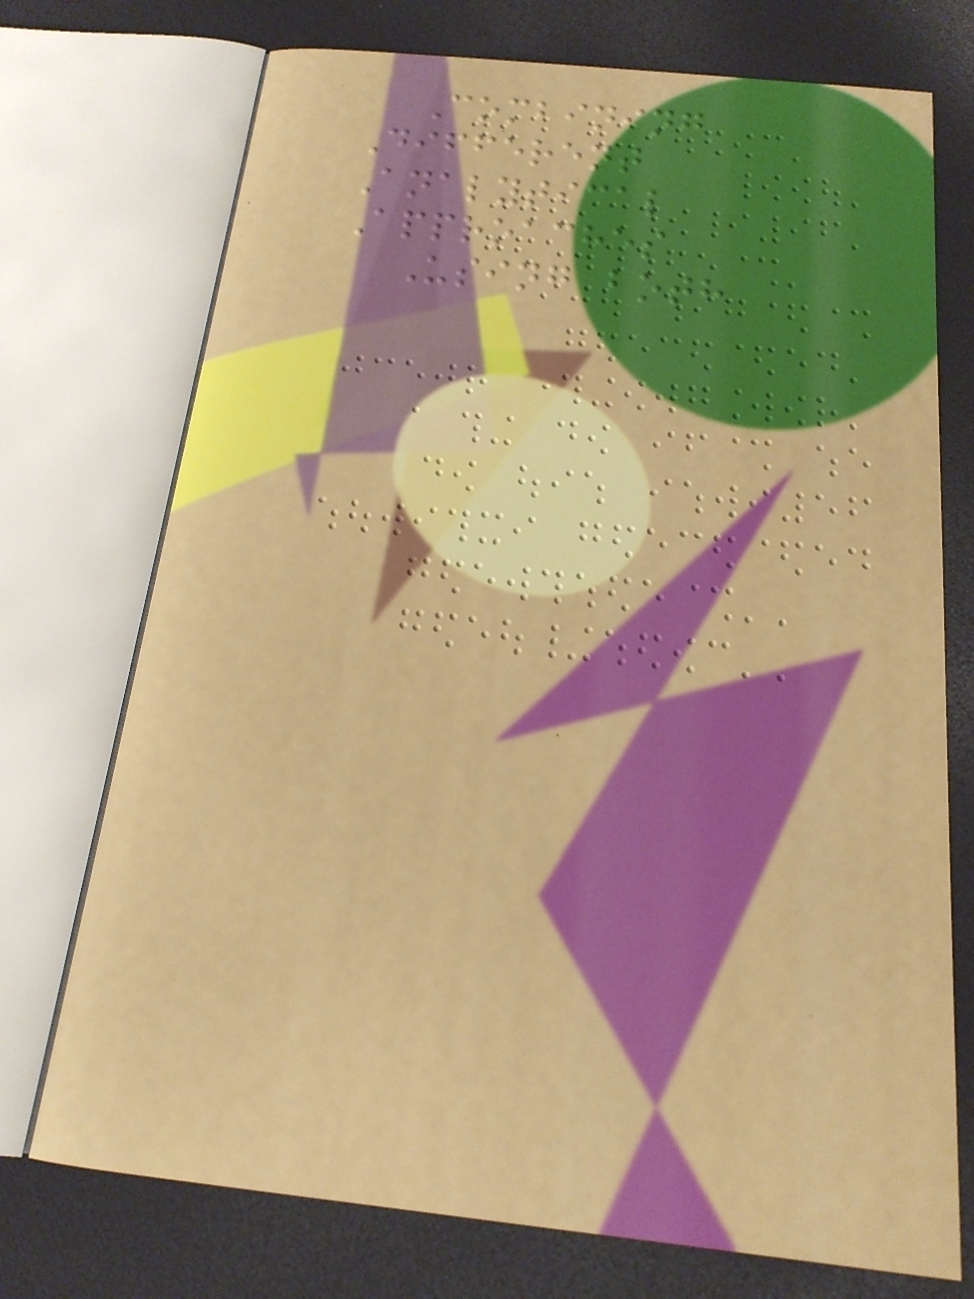Combining
Different
Analytical
Approaches
Using both
